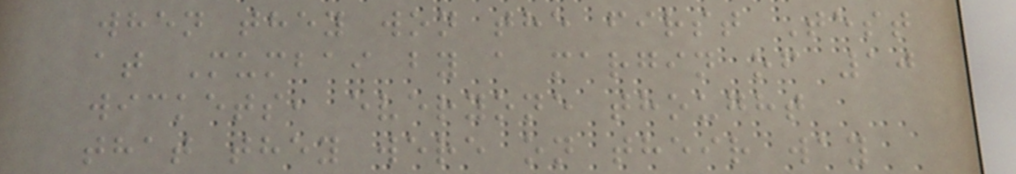when they won the first Test
at Mumbai by a margin of 10
wickets, everyone thought
that they were on their way
